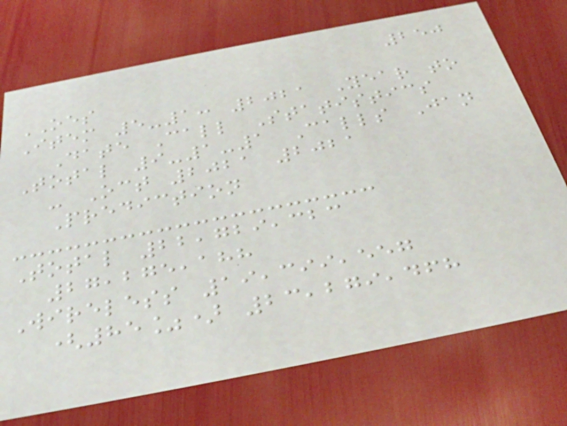250
OES
Item 5-1: 2021 Year to
Date Call Statistics
Total 9-1-1 Calls Jan
- Oct 2021 2021
Prediction
Total 22,729,323
27,275,188
Wireless 19,399,557
(85%) 23,279,468
